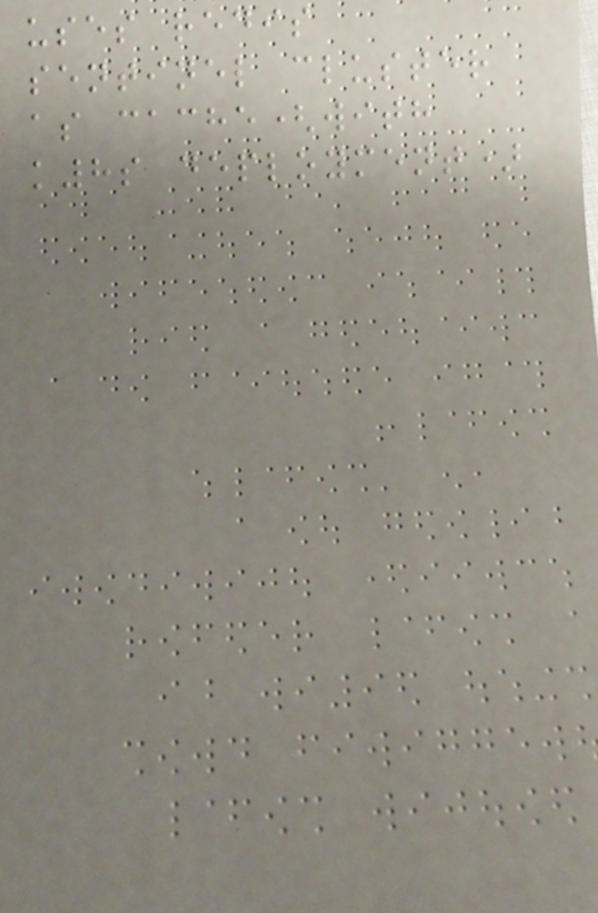uses redis
sentinel cluster
as cache(with
k8s deployment)
